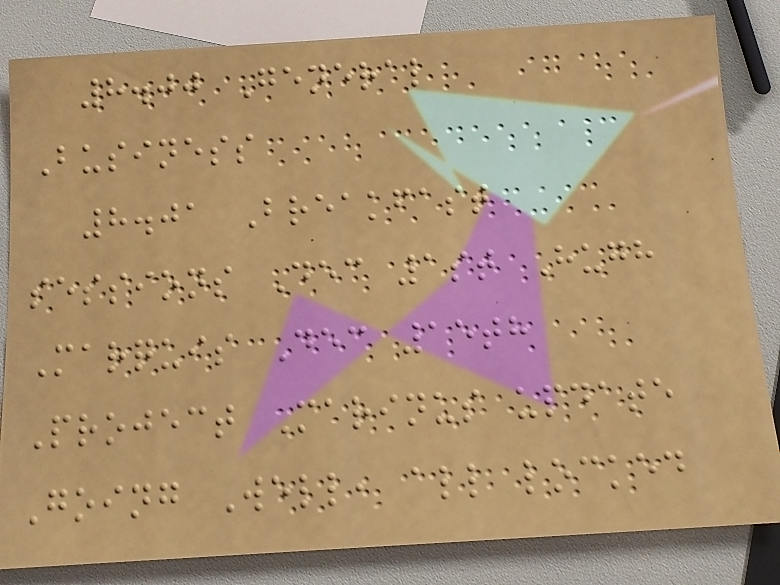8.00 General
Business
8.01 Breakfast
sessions Dec 1st Hugh
Marquis Dec 15th
Project Marinus update
Going Well, all locked
